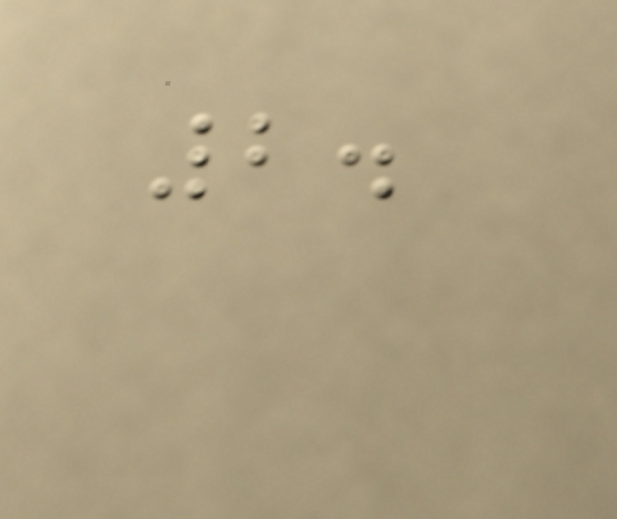2.
